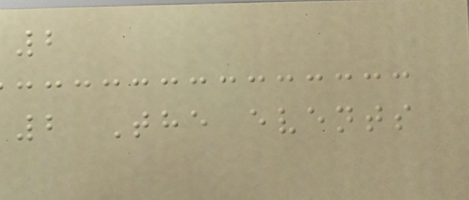2
2 The events
